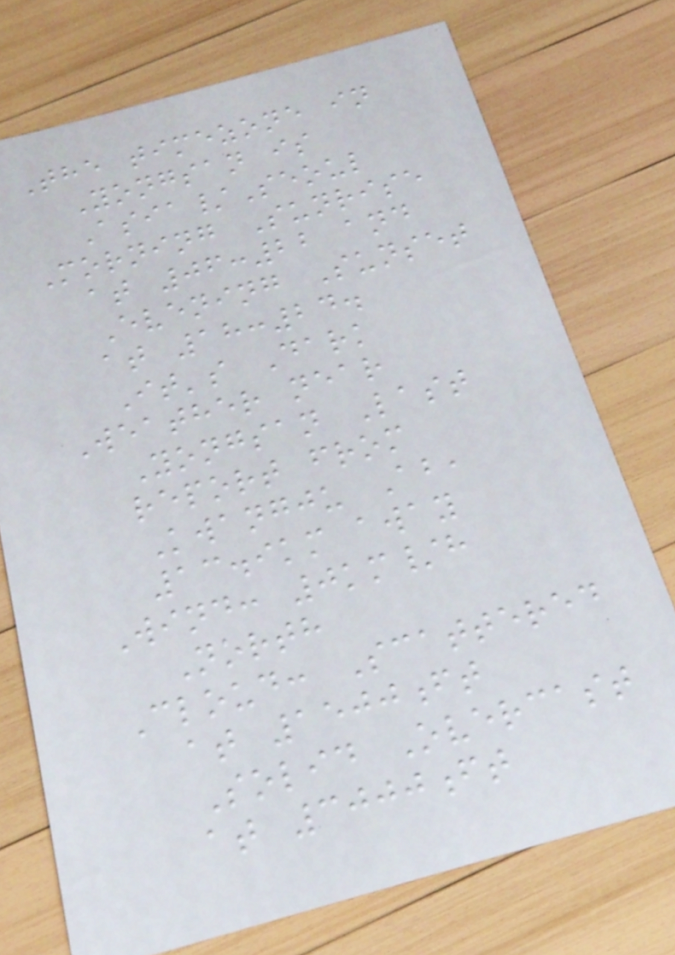The timezone in
Yongsan is
Asia/Seoul
Morning Sunrise
at 06:22 and
Evening Sunset
at 18:24.
It's Dark
Weather near
Yongsan Last
report from
Kwangju Ab,
13.9km away
Wind: 0km/h
North
Cloud: Scattered
at 1500ft
Solid Overcast
at 3000ft
